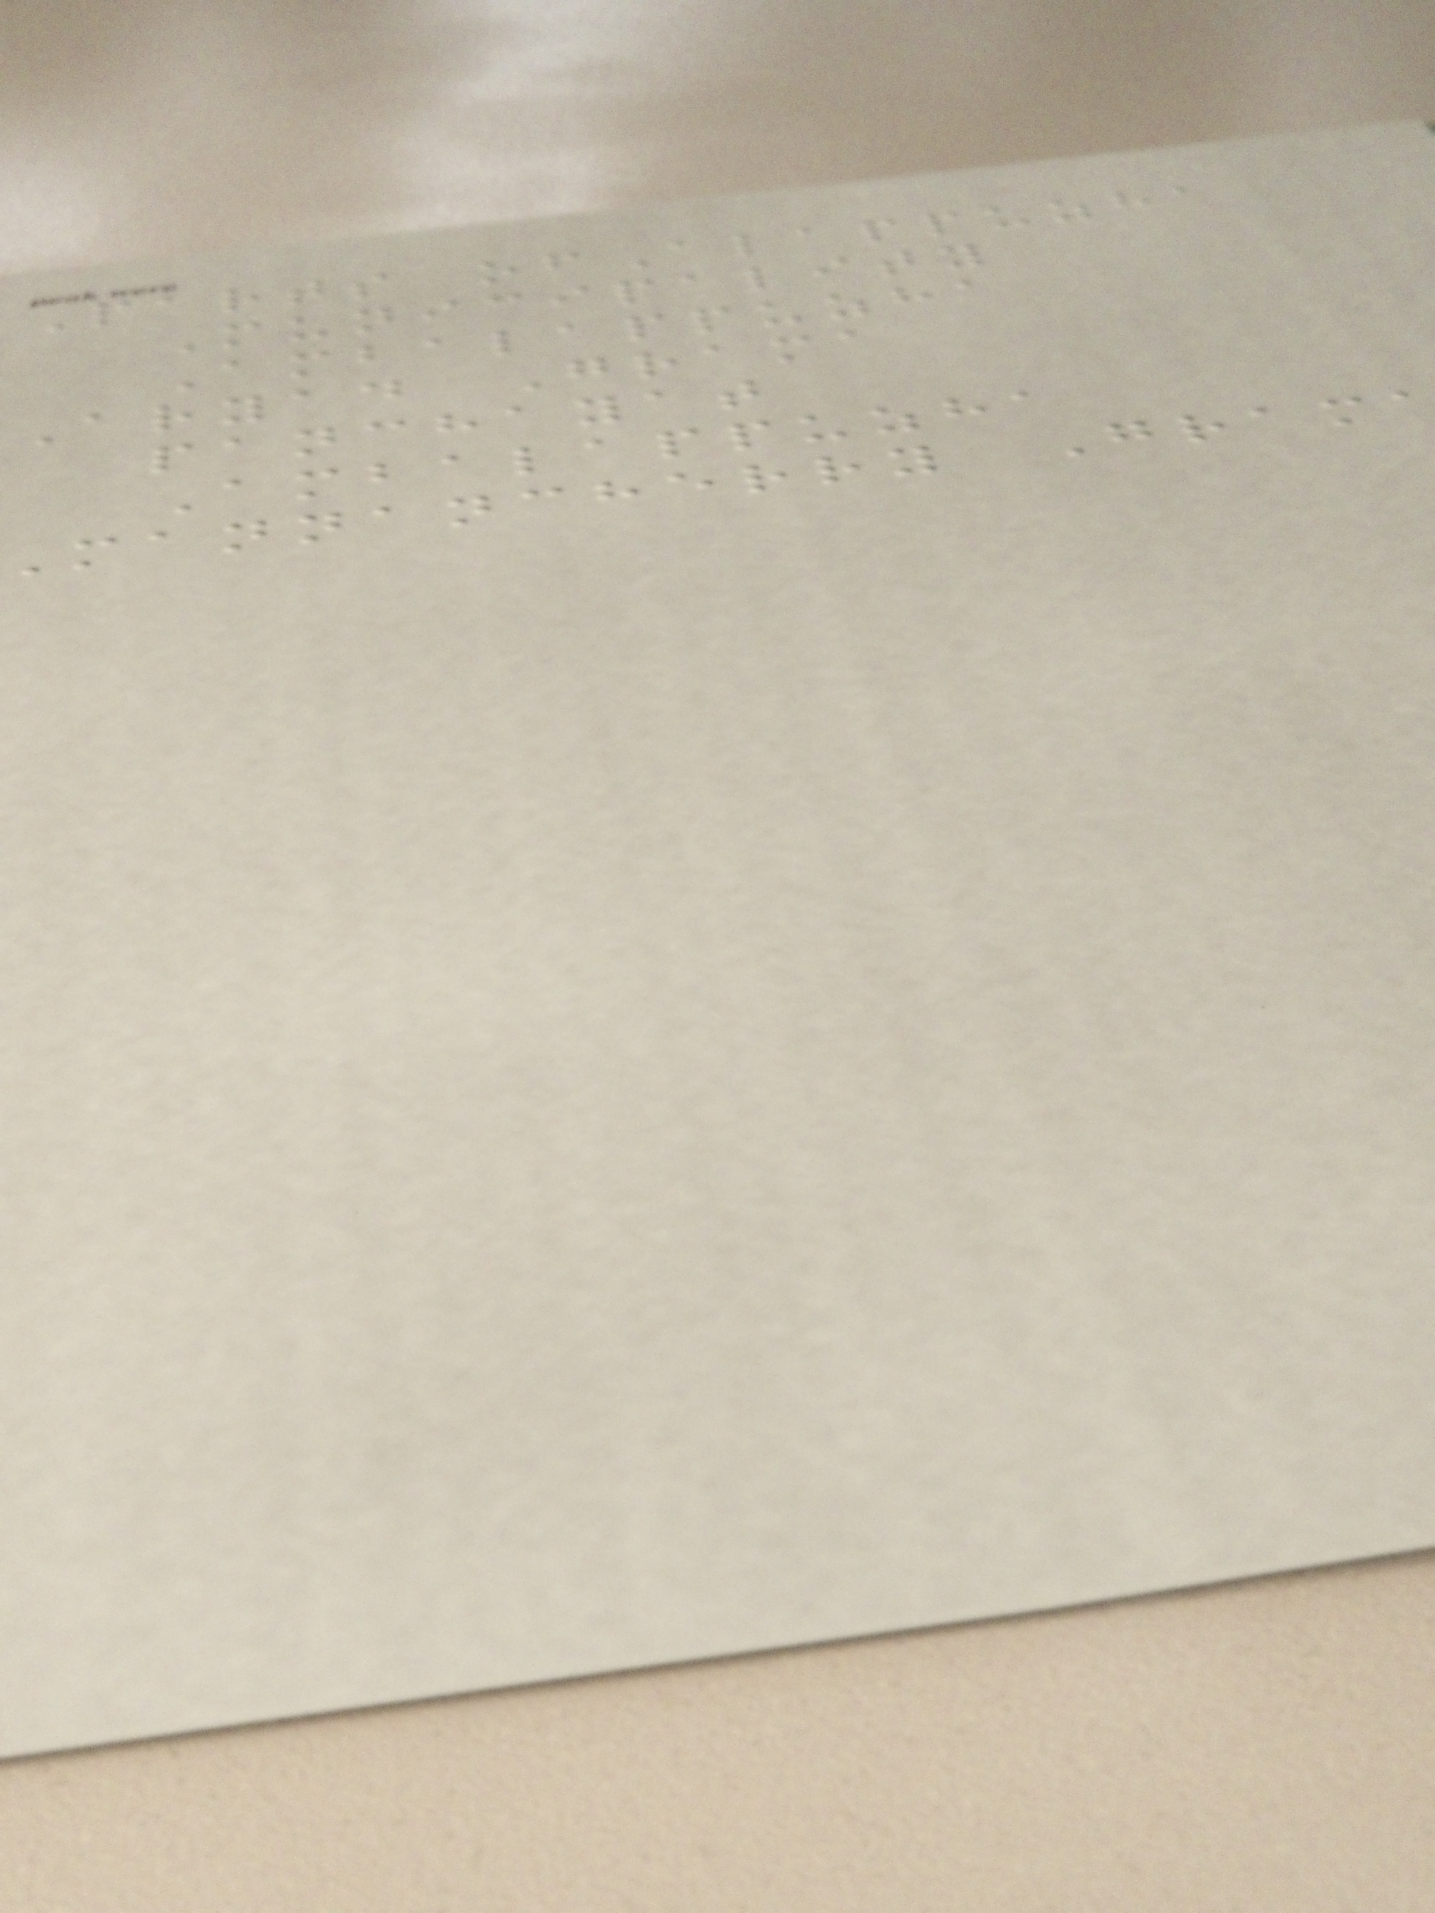Parts ofAlappuzha
Municipality
Ambalappuzha
Aryad Grama
panchayat
Ambalappuzha
mannancherry Gram
